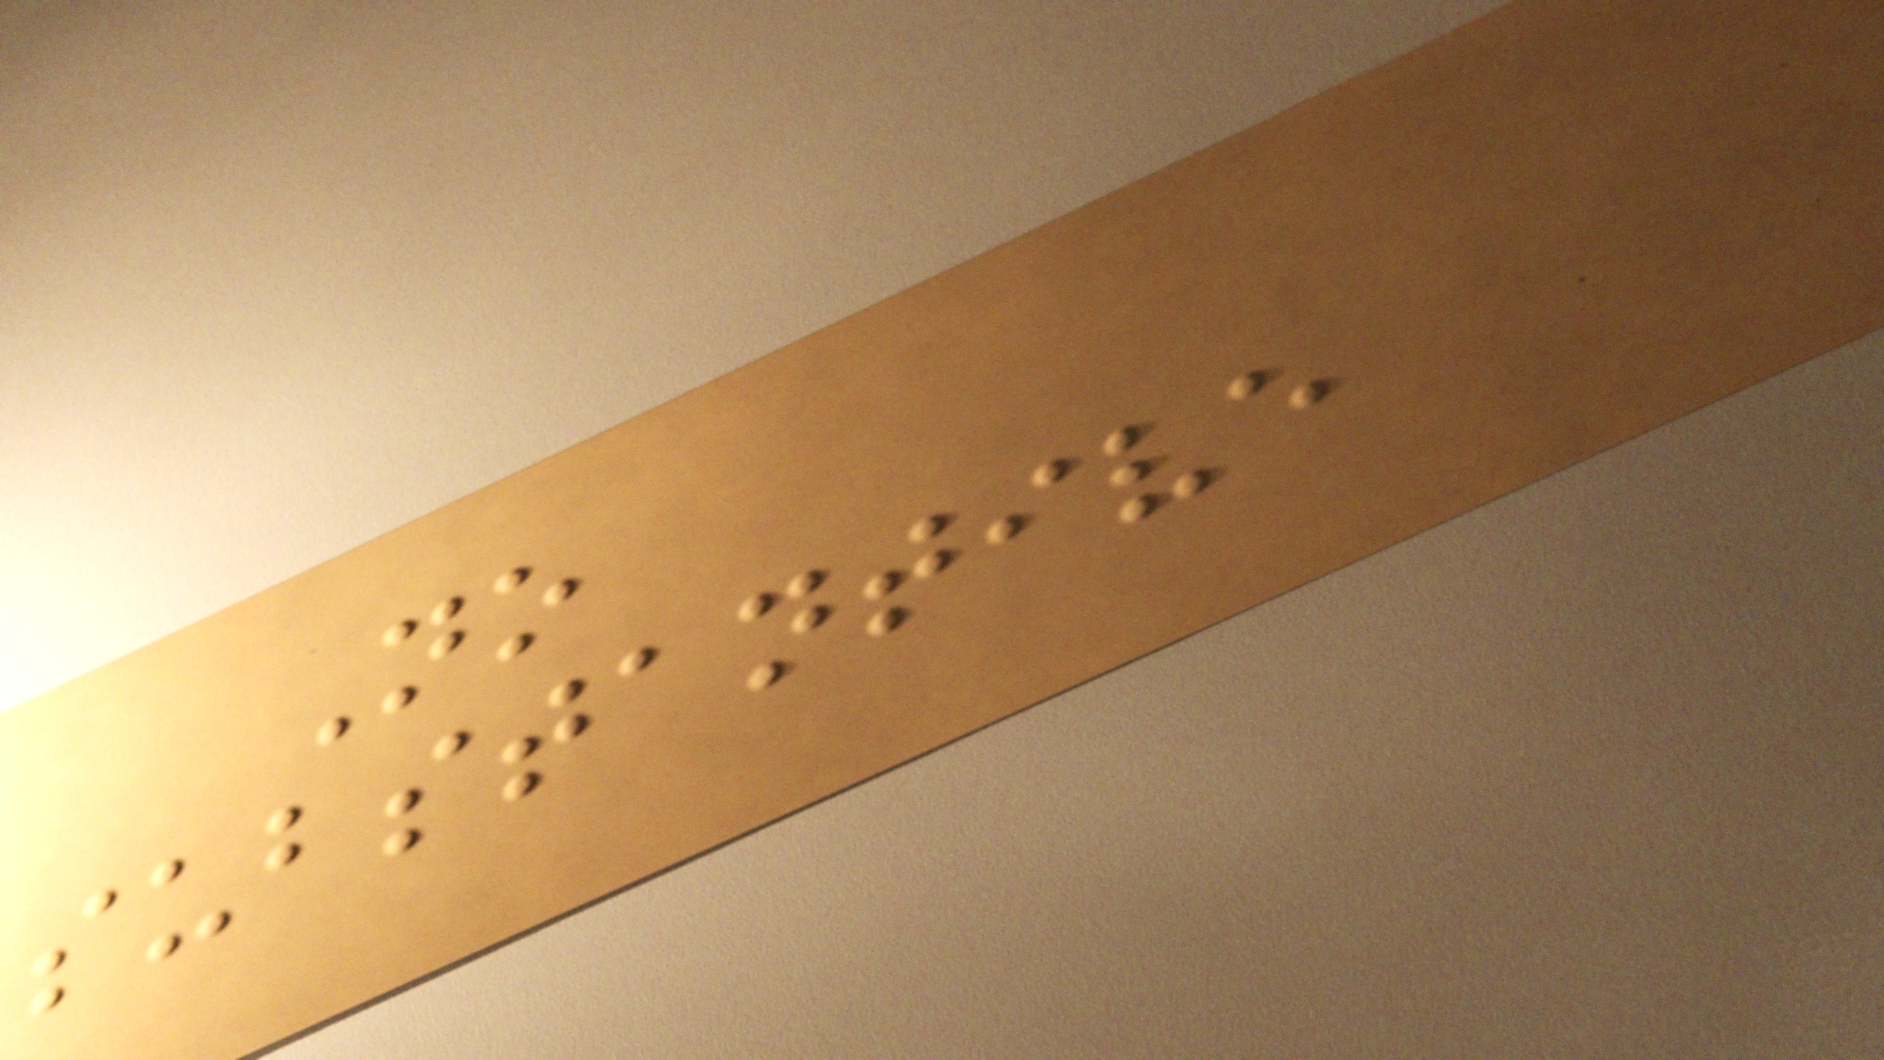No
substantive
